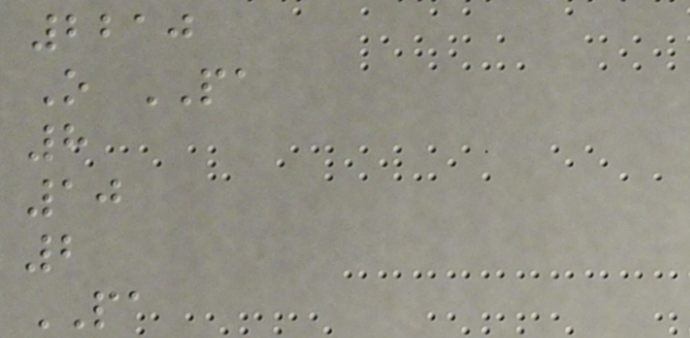2210
O PA
8
10
2
PA
